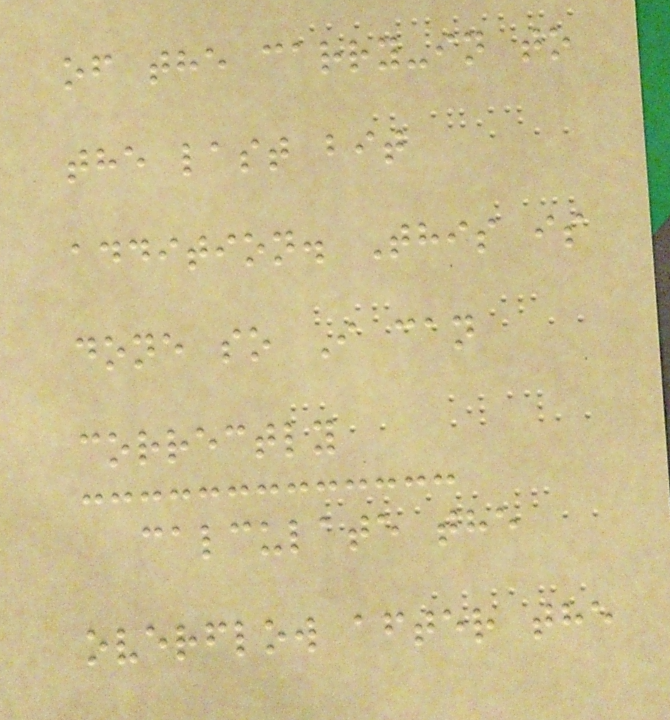of the carry-in to
the last bit
addition. This is
done so I can
correctly
calculate the
overflow after the
